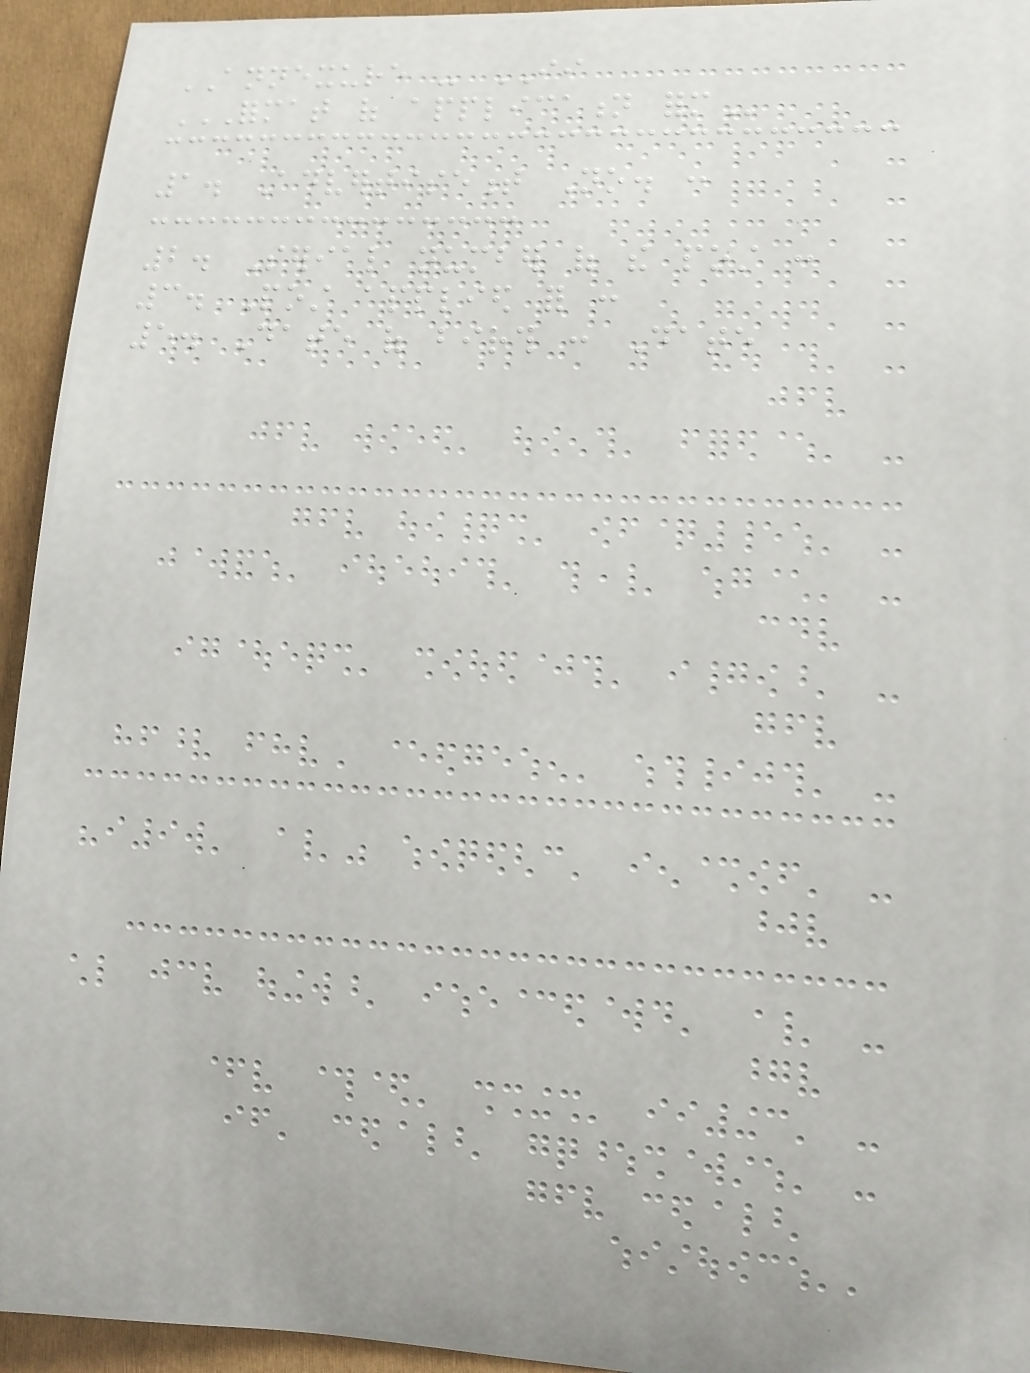ANNEXURE - II
FORMAT OF APPLICATION FORM
1. Advertisement No. :
2. Serial number of the post :
3. Post applied for :
5. Date of birth : Date
